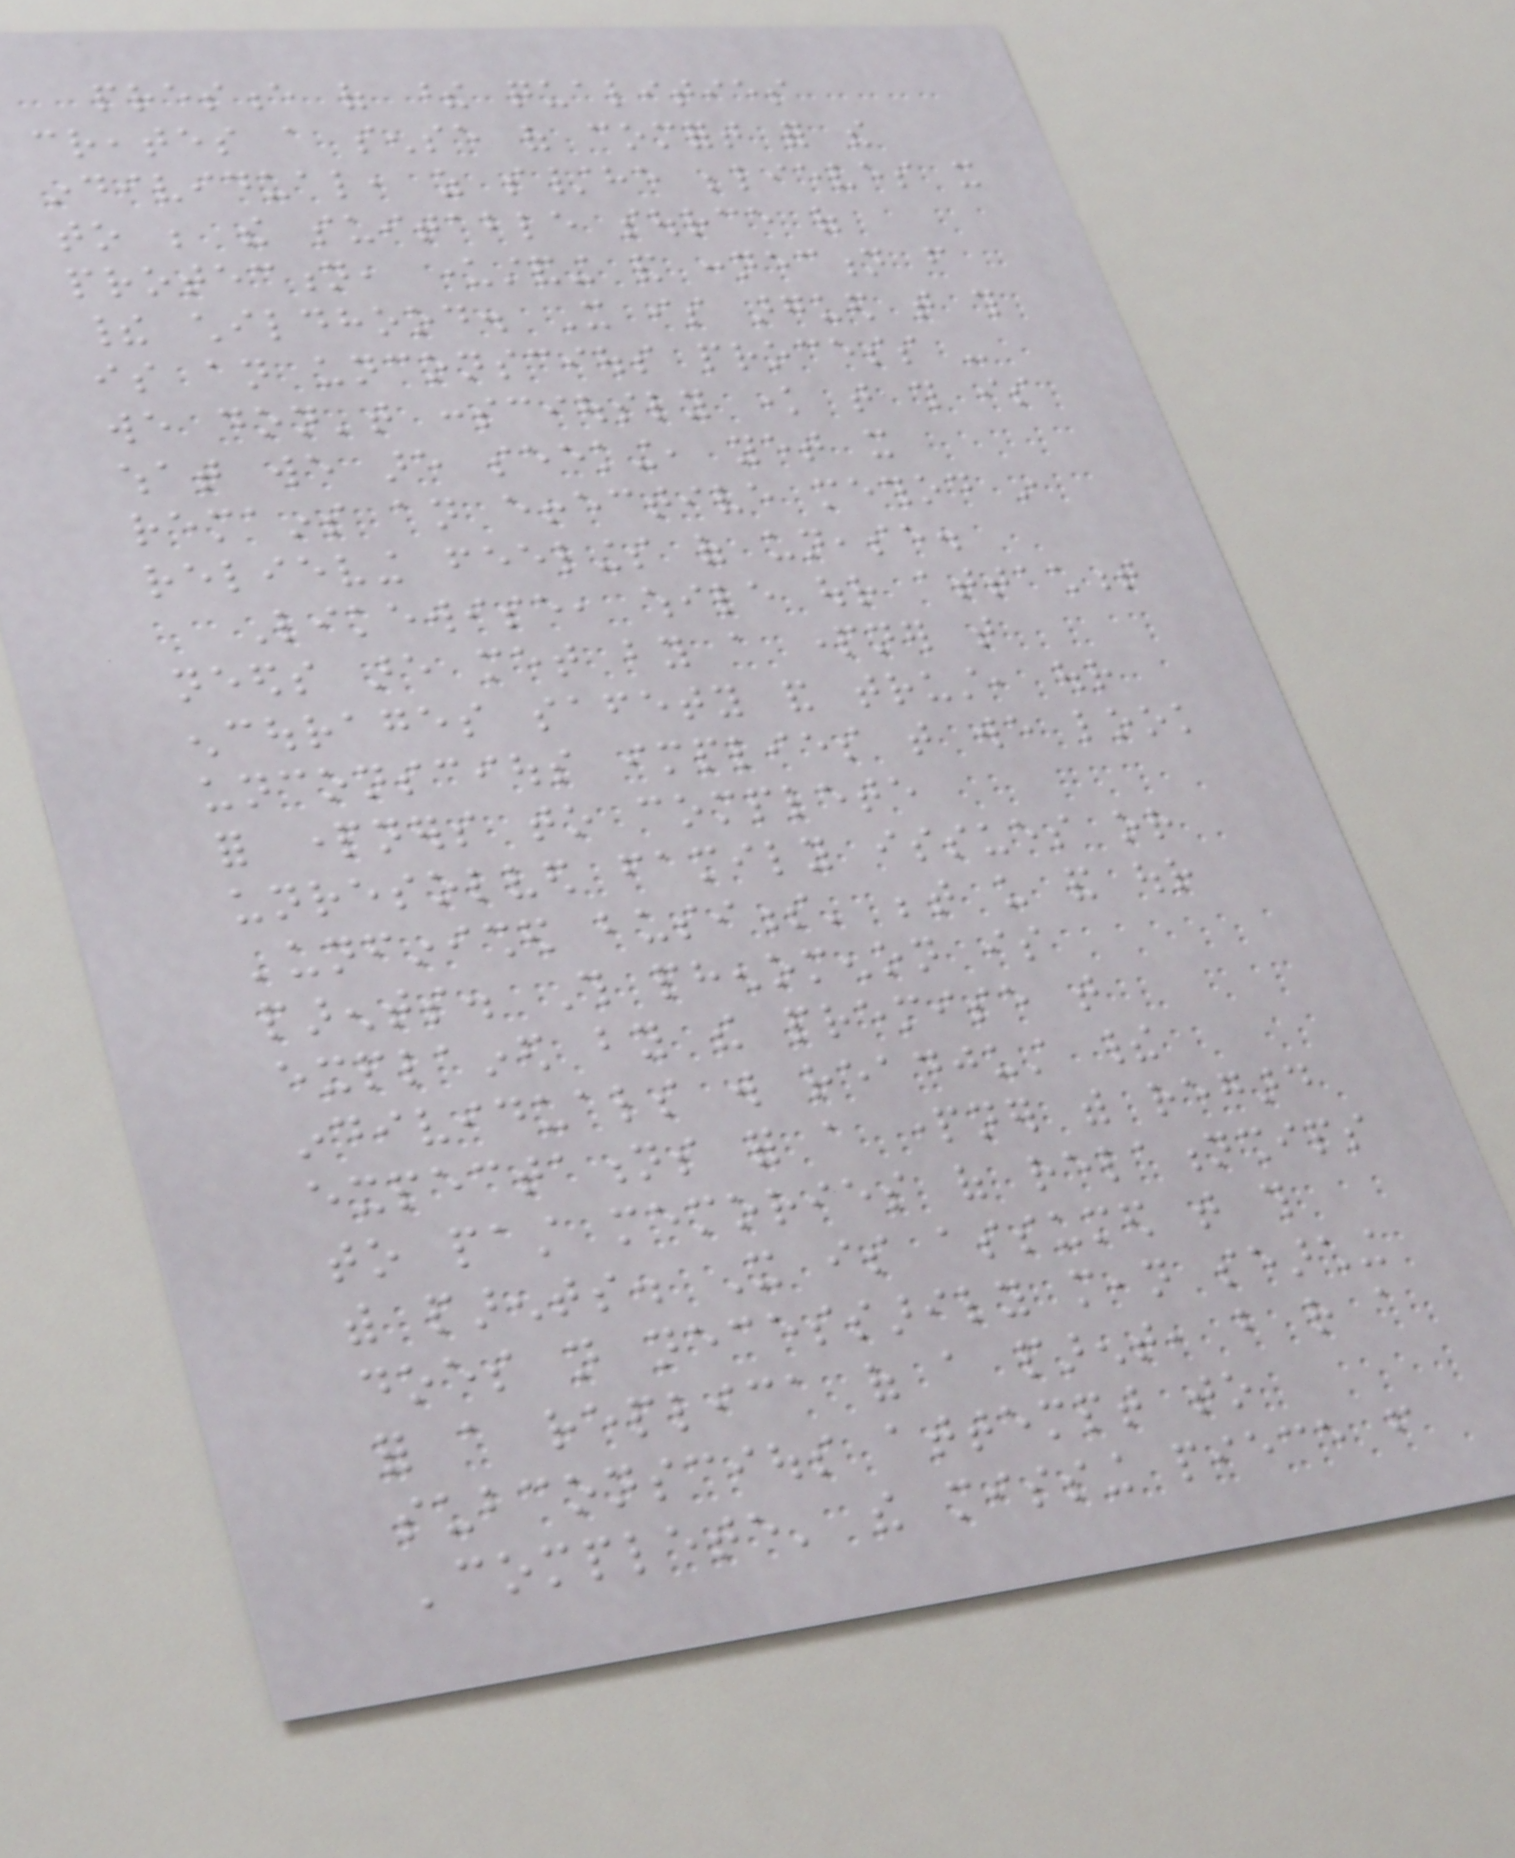presence of these qualities
creates a sense of comfort for the
individual, as s/he believes it
to be the suitable source of
protection, understanding and connection from
their childhood. It is argued that this
is an unconscious process -
we don't consciously know that this is
what we are seeking, yet it
remains an effective method in
relieving feelings of unease.
Likewise, while our attachment
needs are met by a partner that
encourages safety and trust, our
unconscious implies that we look
for partners to complete
unresolved family issues or
'unfinished business' between us and our
parents. This phenomenon is
explained by the premise that
individuals will readjust their
expectations for a partner with regard
to past memories of relationships
with parents. It is assumed that this
does not necessarily mean searching
for a replica of a parent, but rather a
subconscious attempt to
'complete' the missing piece from
